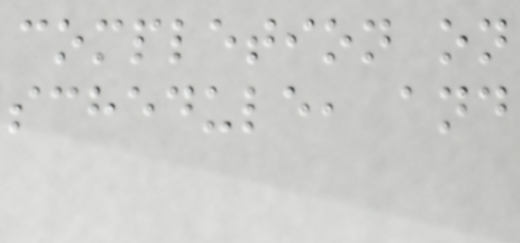completion on
schedule, and
